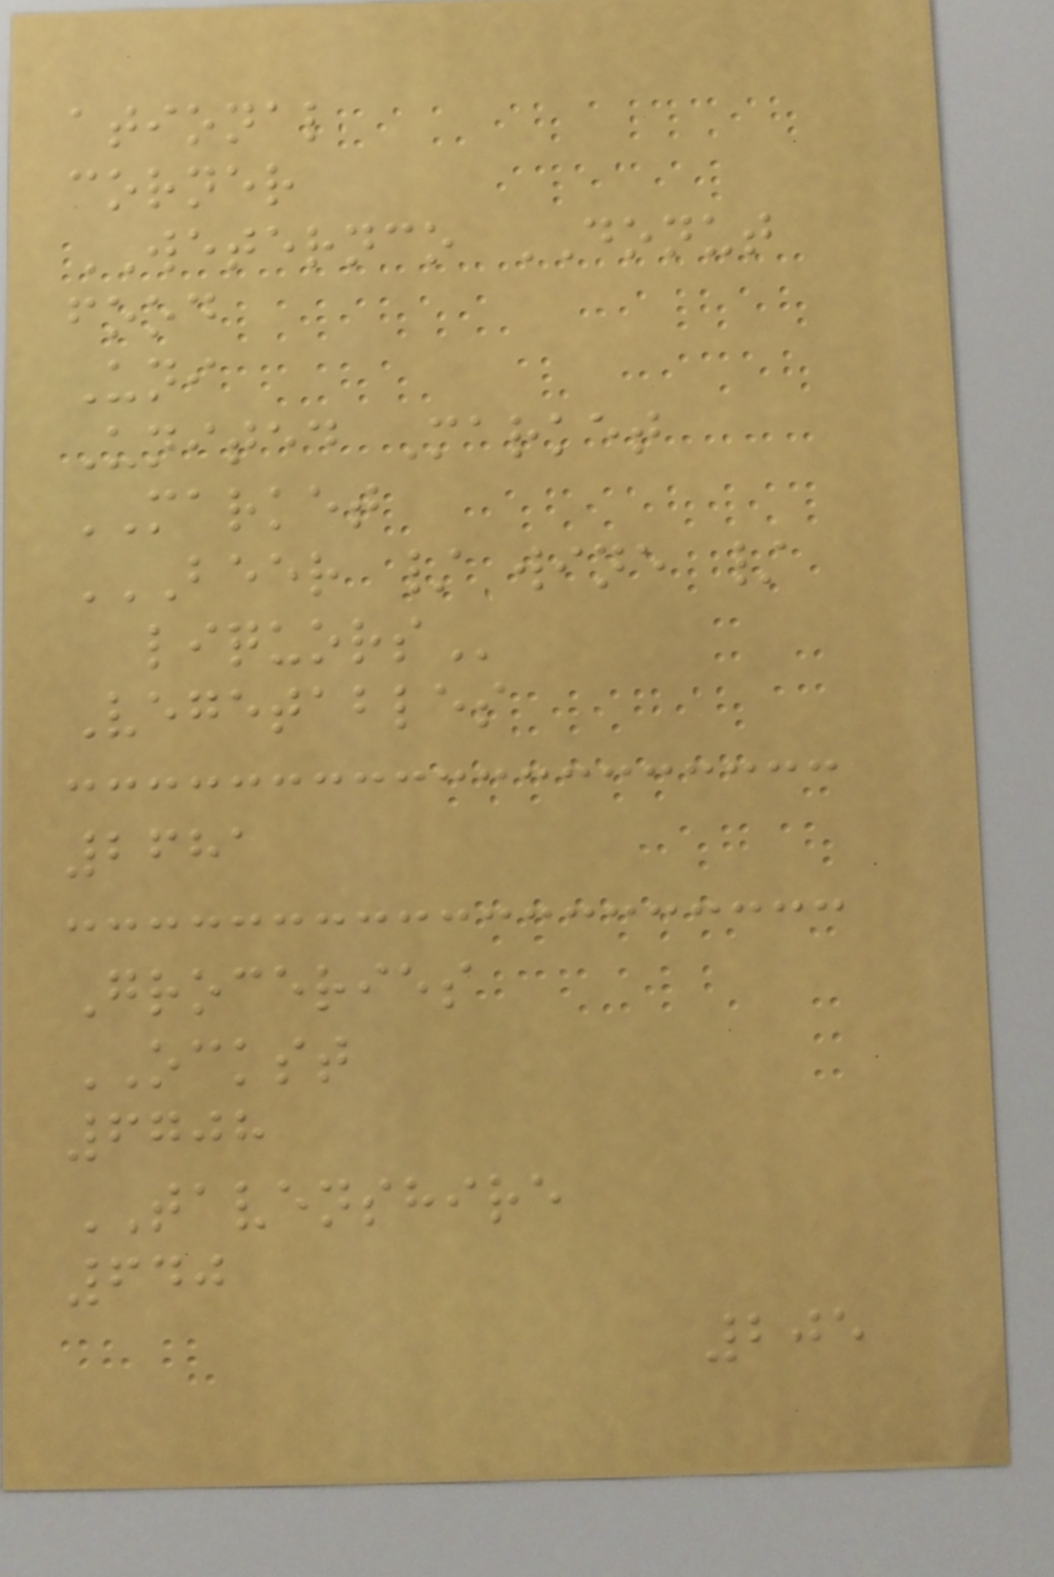ational
corner
WETERNCO DONUT
food
Uni
United Market
MARKET
BEER / WINE /
LIQUORS
Vegetables
2681
Groceries
OCKST
6708
TAVENSHIRE
640
205
